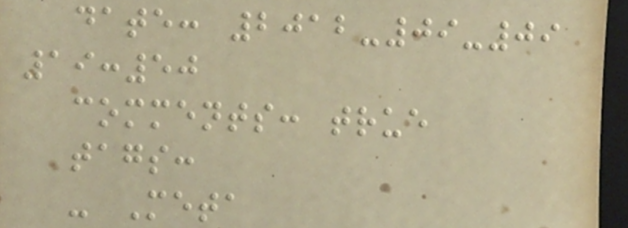date: 2012-09-09
19:50
comments: true
tags:
- Meta
